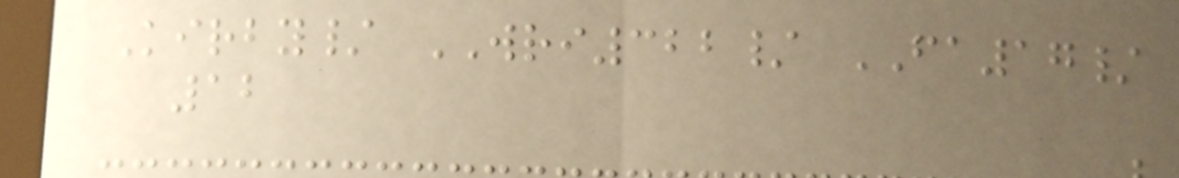Kirby/ WRI322/ FA17/
12
